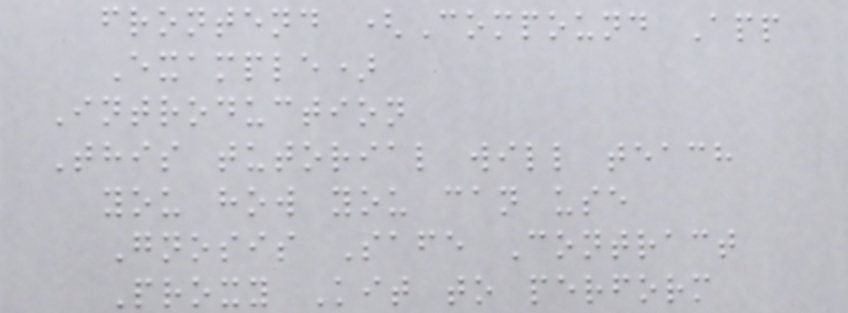frontend (Compound App
Example)
Introduction
This tutorial will teach
you how you can use
Gnosis Safe Contract
Proxy Kit to perform
